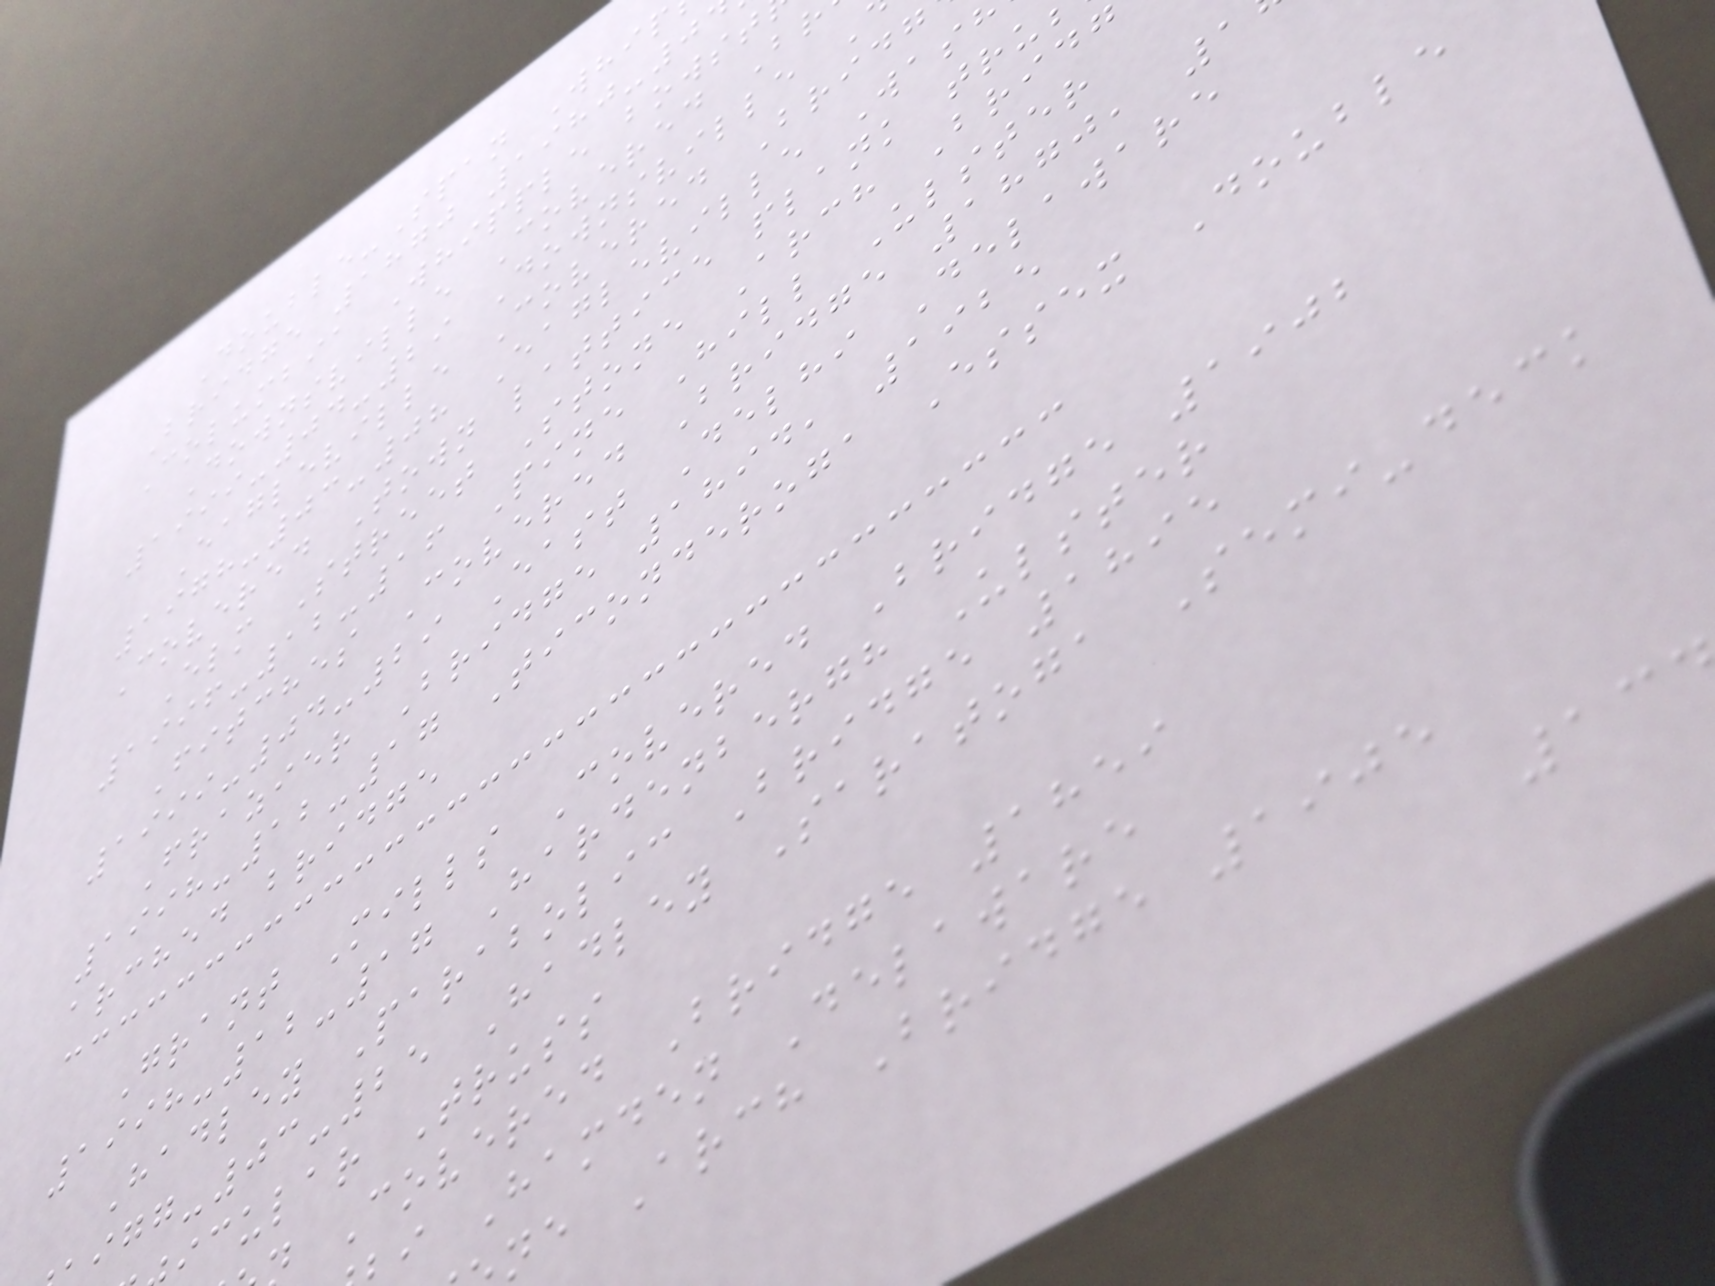Double-Span Whip
Bridge 1870 1980-0
Columbia Whipple bowst
Downsville Covered Br
1999-04-29 Downsville
Eagleville Covered Bridg
1978-03-08 Eagleville Was
Covered Town lattice plank tru
Elm Street Stone Arch Bridg
1996-12-16 Pine Hill Ulster
Fitches Covered Bridge 1870, 1
1999-04-29 East Delhi Delaware
Frazier Bridge 1894, 1925
1998-12-17 Ticonderoga Essex Double
arched bridge
Grant Mills Covered Bridge 1902
1998-12-17 Hardenbergh Ulster
Hadley Parabolic Bridge 1895
-03-25 Hadley Saratoga Semi-deck
icular Truss
Covered Bridge 1859
i Hamden Delaware
ne Arch Bridge 1905
